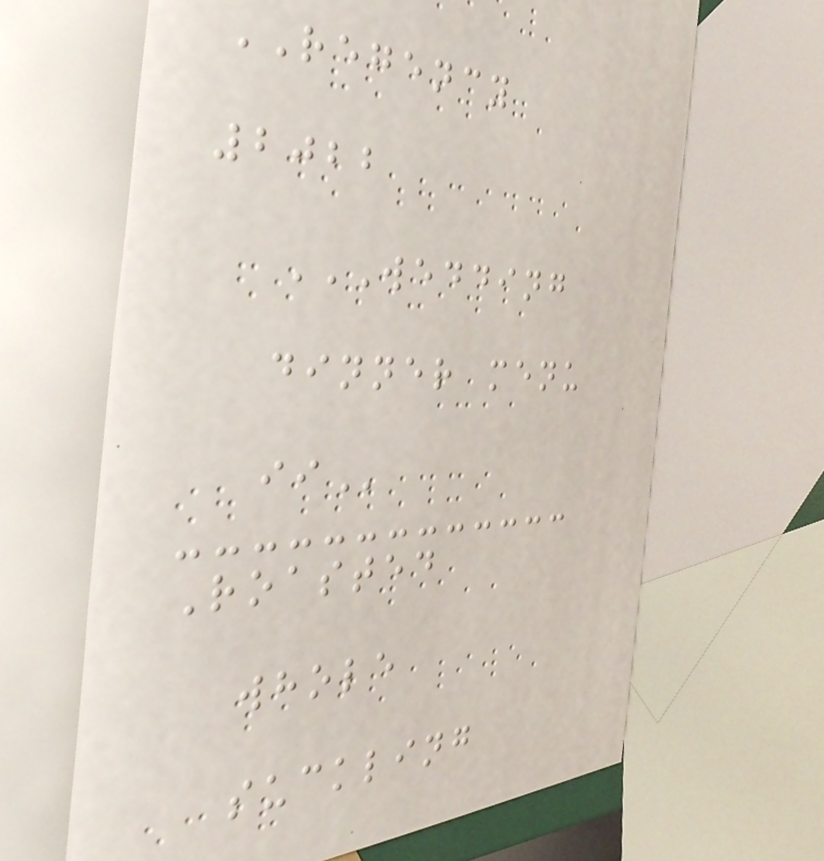REGENCY
2022
WEDDING
DINNER MENU
II
Roasted
whole
suckling
